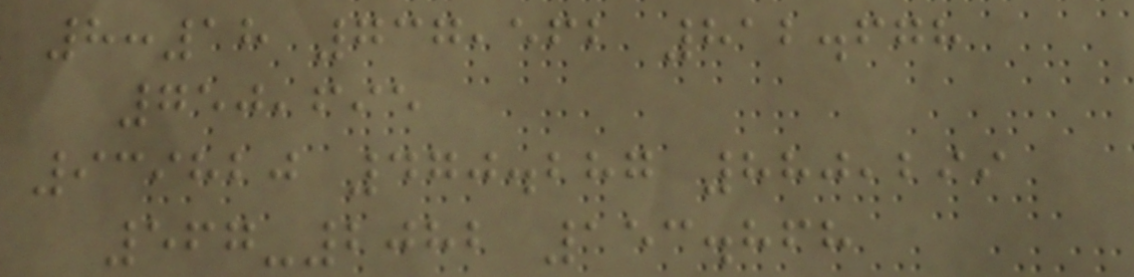8:18 737,562 812.678
750,695
939820 470.287 880,299
567-2082 153.868
